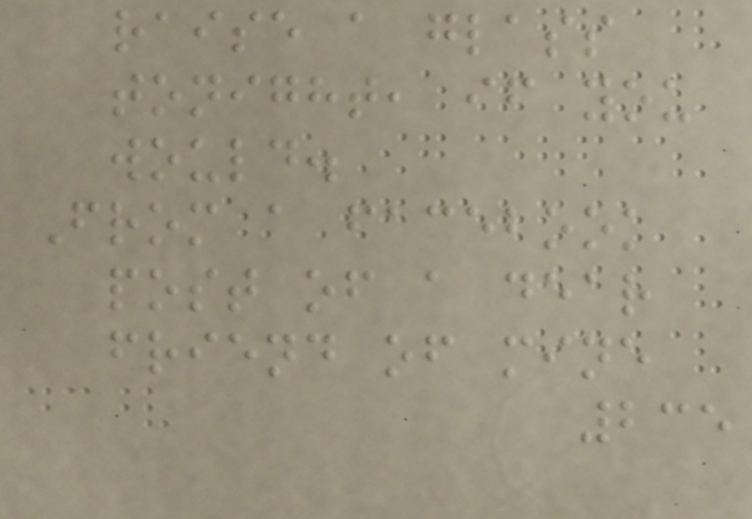raise a glass
tonight, if you
would.
From a facebook
post of a dear
friend of mine
235
